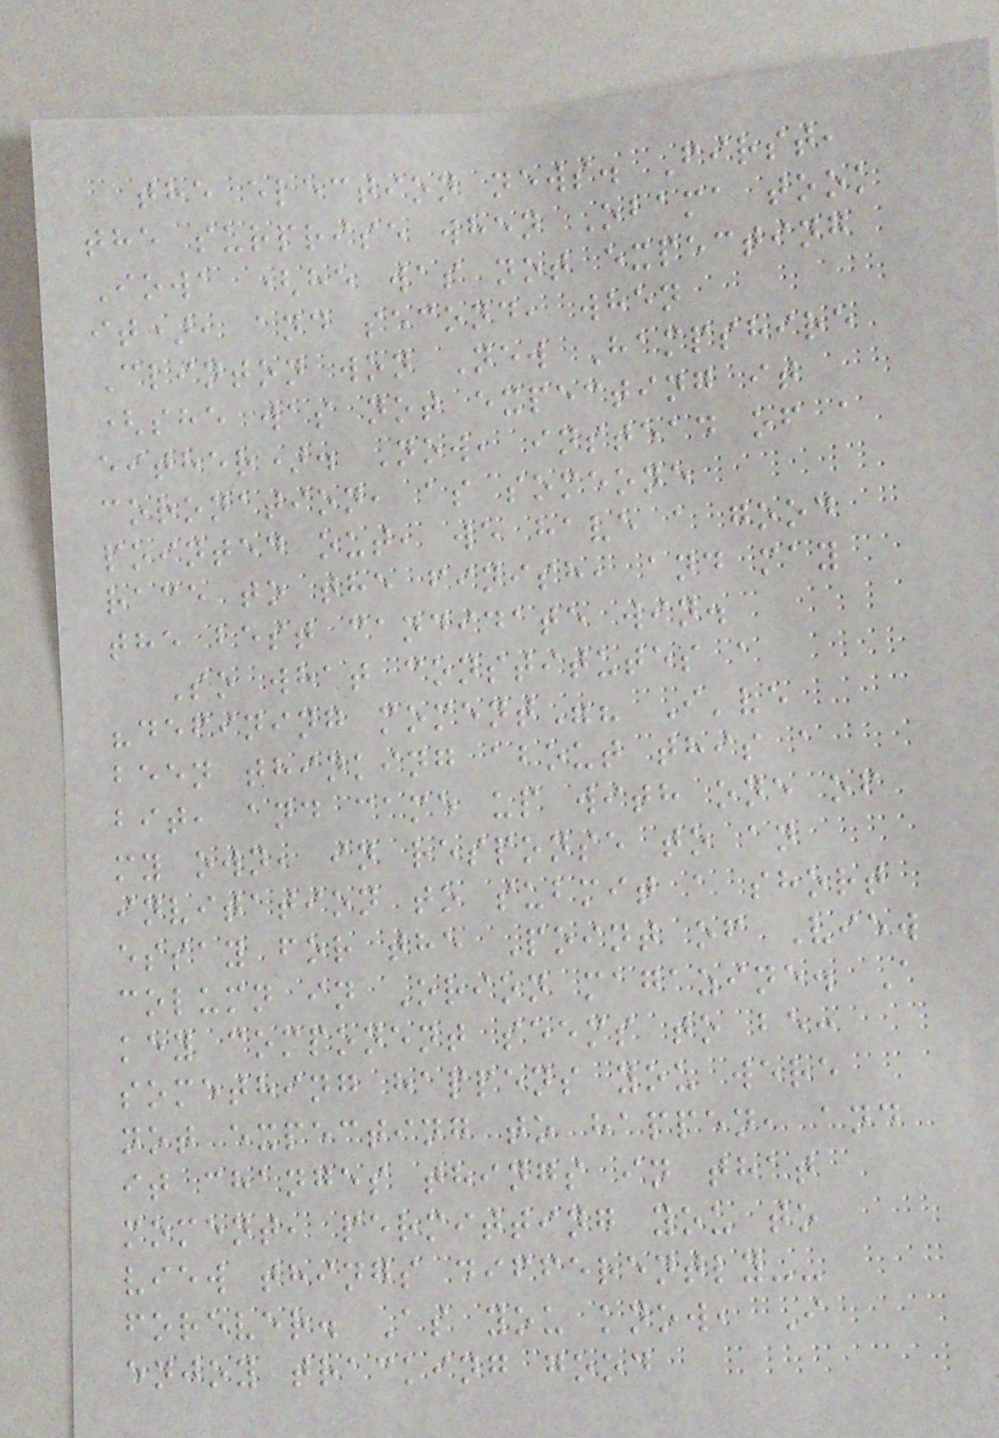the election news. First,
the surprise when Obama took
Iowa (he was not expecting
it), and second, when
Clinton won New Hampshire
(she was not expecting it
either). Now, instead of a
coronation, as someone
pointed out, we have a good
race to the finish, and may
the best candidate win.
So what constitutes a
"defining moment"? I've
been thinking about this a
bit, and came up with one of
my own, in response to an
invitation to submit a short
essay for the Point of View
column in Orion magazine. A
key component seems to be:
something happens you were
not expecting to happen, and
it changes things in that
moment, permitting you to
view things differently--
forever. As you know, I
enjoy tracking good
